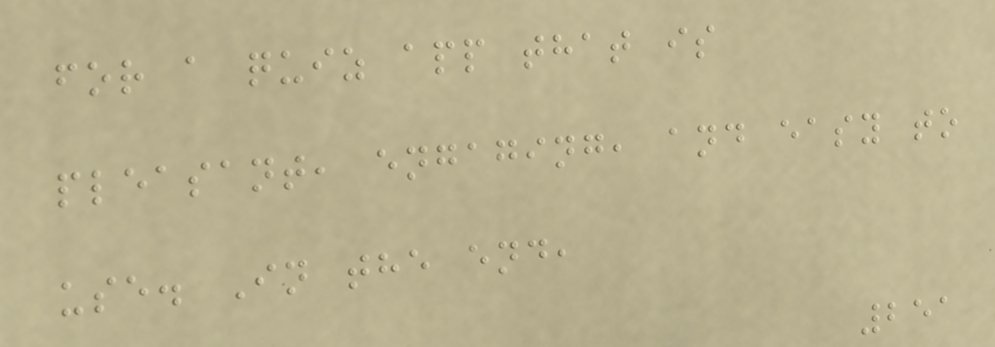for a quiz app that is
pleasant, engaging, and easy to
use. In the end,
251
